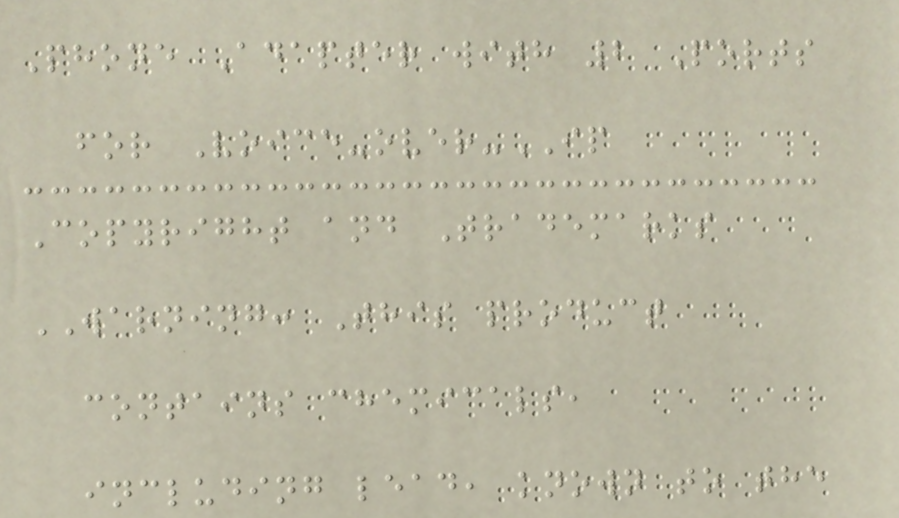Phone Adapter with 2 Ports
for Voice-over-IP
Copyright and Trademarks
WARNING: This product
contains chemicals,
including lead, known to the
